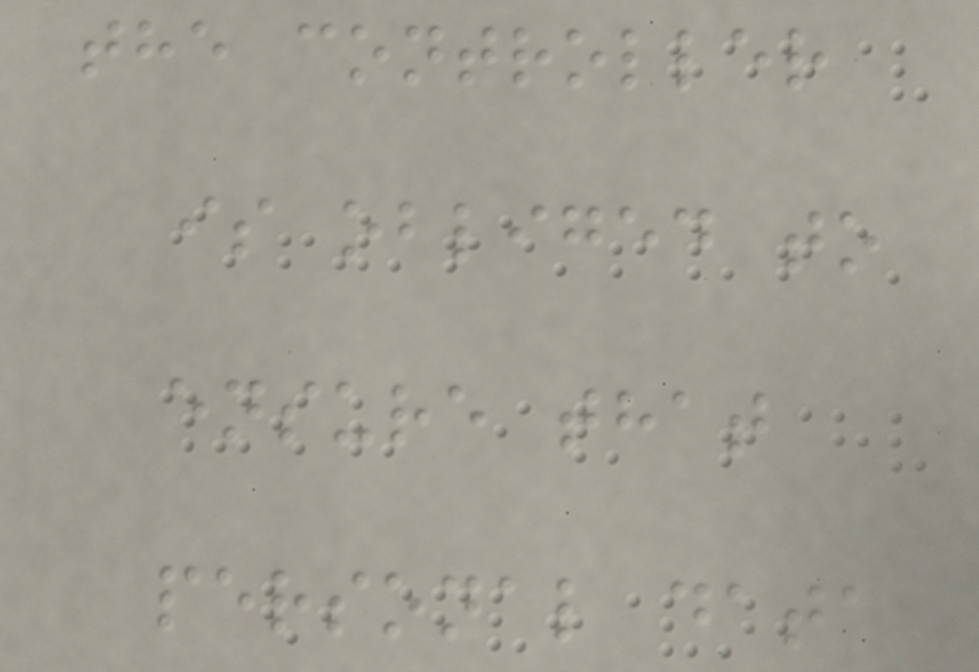the controller
is obliged to
ensure that
personal data
